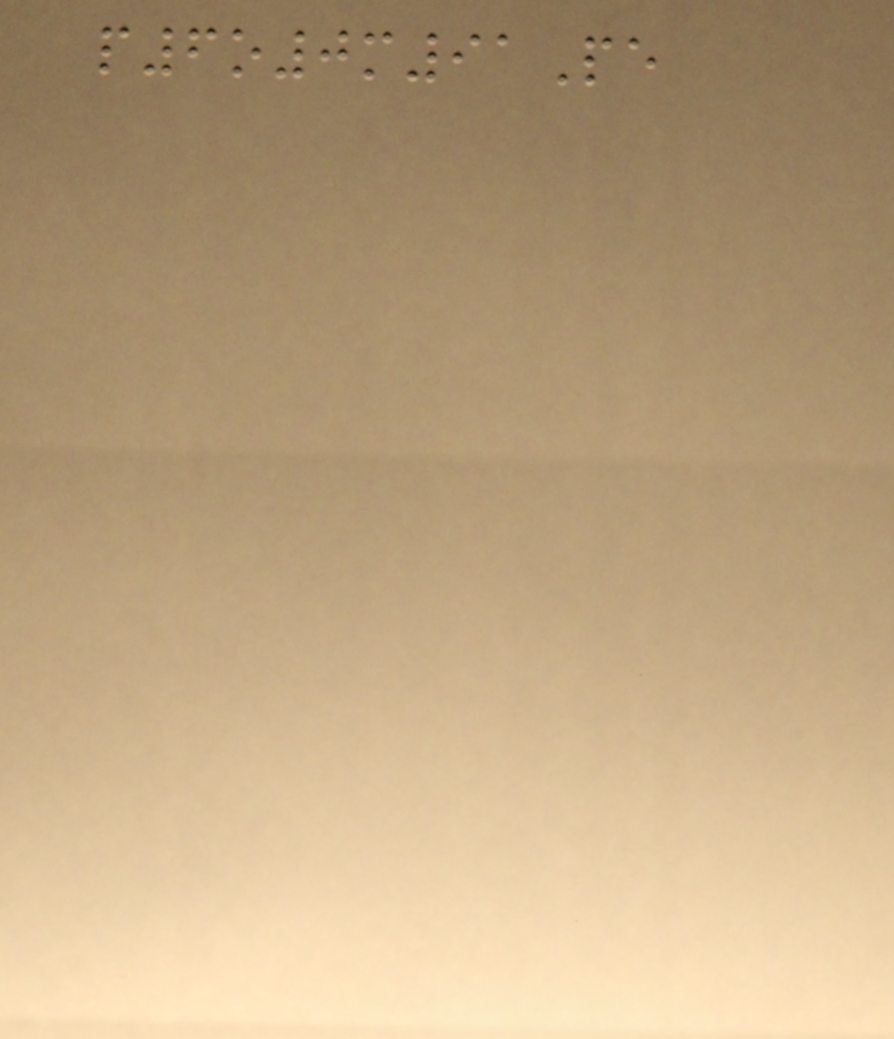p6o0m91Pe
